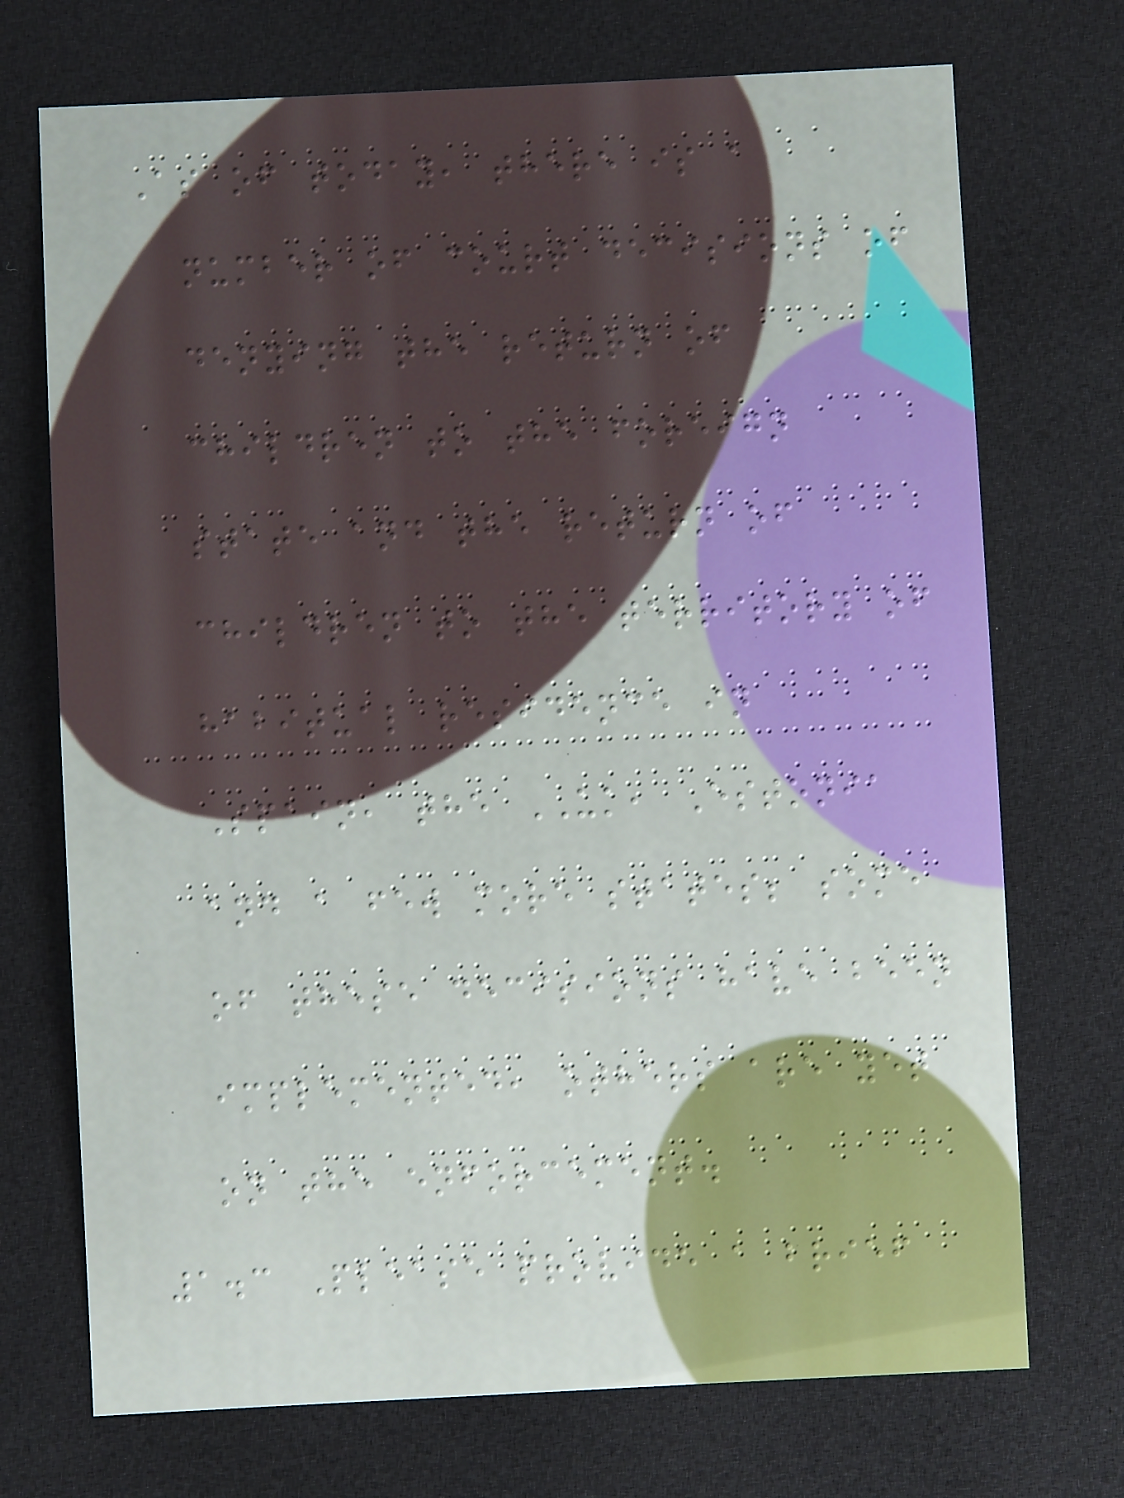As of today, there is a
number of court decisions of
denying the return of
children to the foreign
state and the return of
children to the territory of
habitual residence in
Spain, the UK, Estonia
and a few more states; some
of these decisions have been
implemented, others are yet
on the enforcement.
1.3 Please provide a brief
